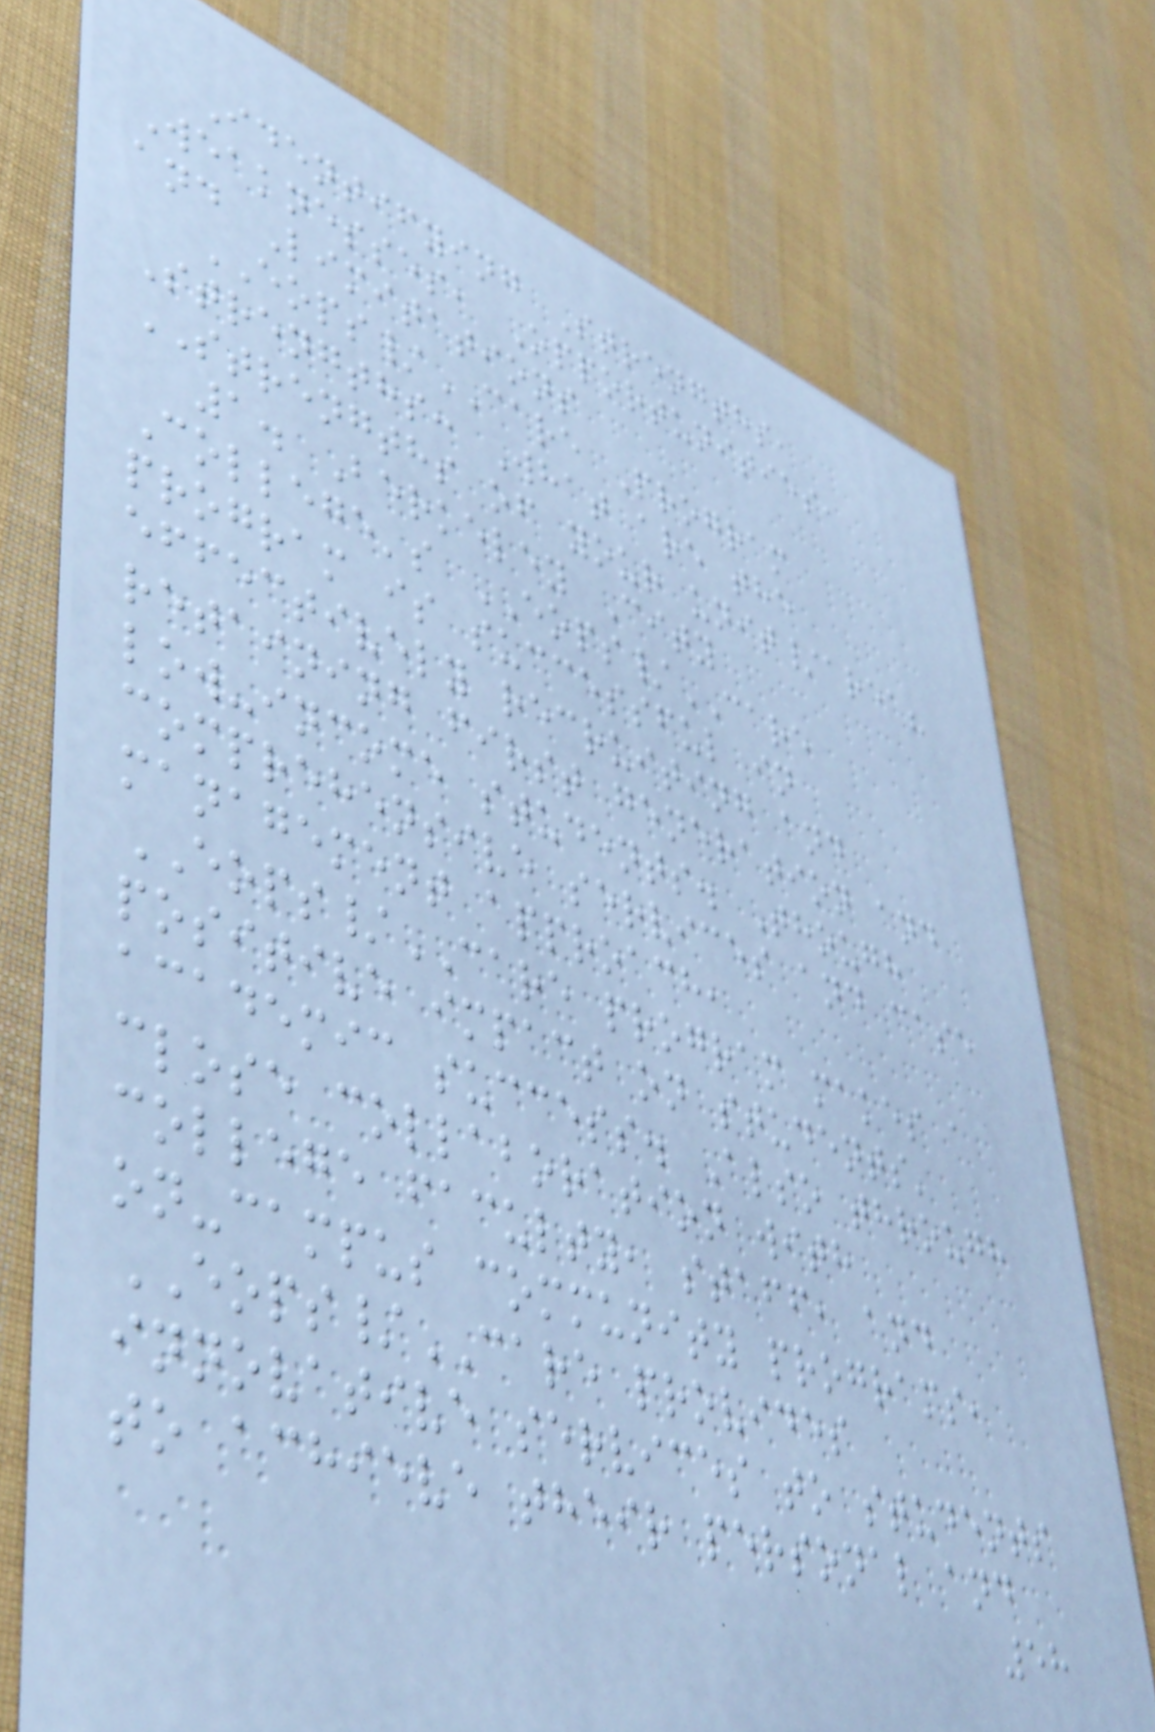Identifying Strengths,
Weaknesses, Opportunities,
and Limitations
EOPS/CARE Program
Strengths: What are the
STRENGTHS of your unit/area?
1. Berkeley City
College's EOPS/CARE
program is successful in
effectively recruiting and
retaining first generation and
low-income students. Though
comprehensive services and case
management approach,
EOPS/CARE program makes a
positive impact on students'
academic success. Also through
close collaboration with
college faculty, staff, and
on-campus community programs,
EOPS/CARE provides
innovative services to students
to achieve their personal and
58
